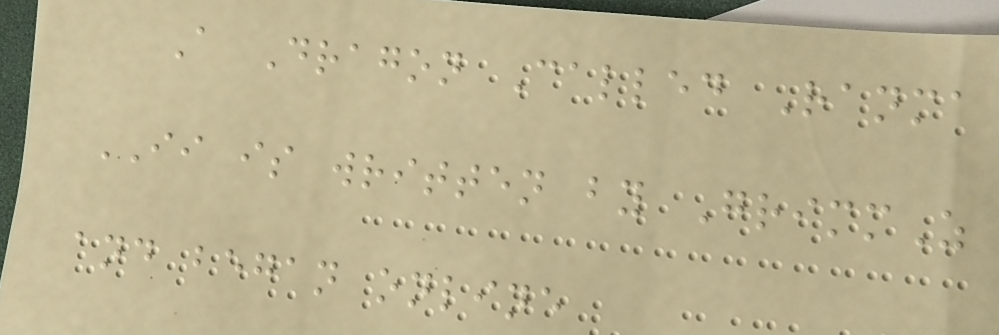A Dragon Called Ranma
II is written by GrimmZ
and began online
